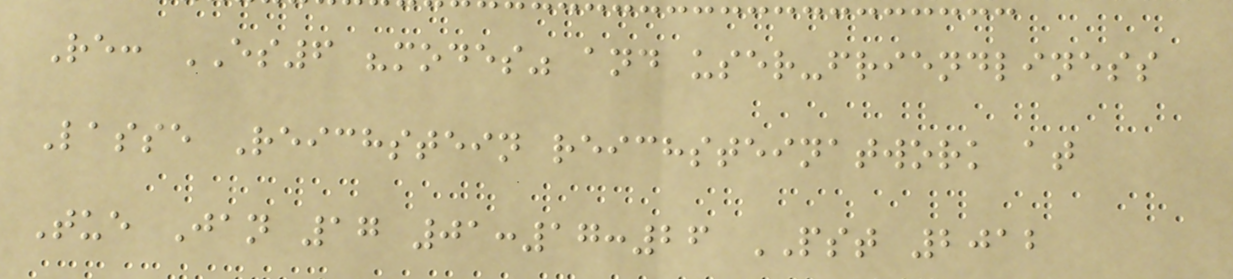Re: ES6 "modes" and user-friendliness
Lasse Reichstein reichsteinatwork at
Tue Jan 17 01:17:26 PST 2012
